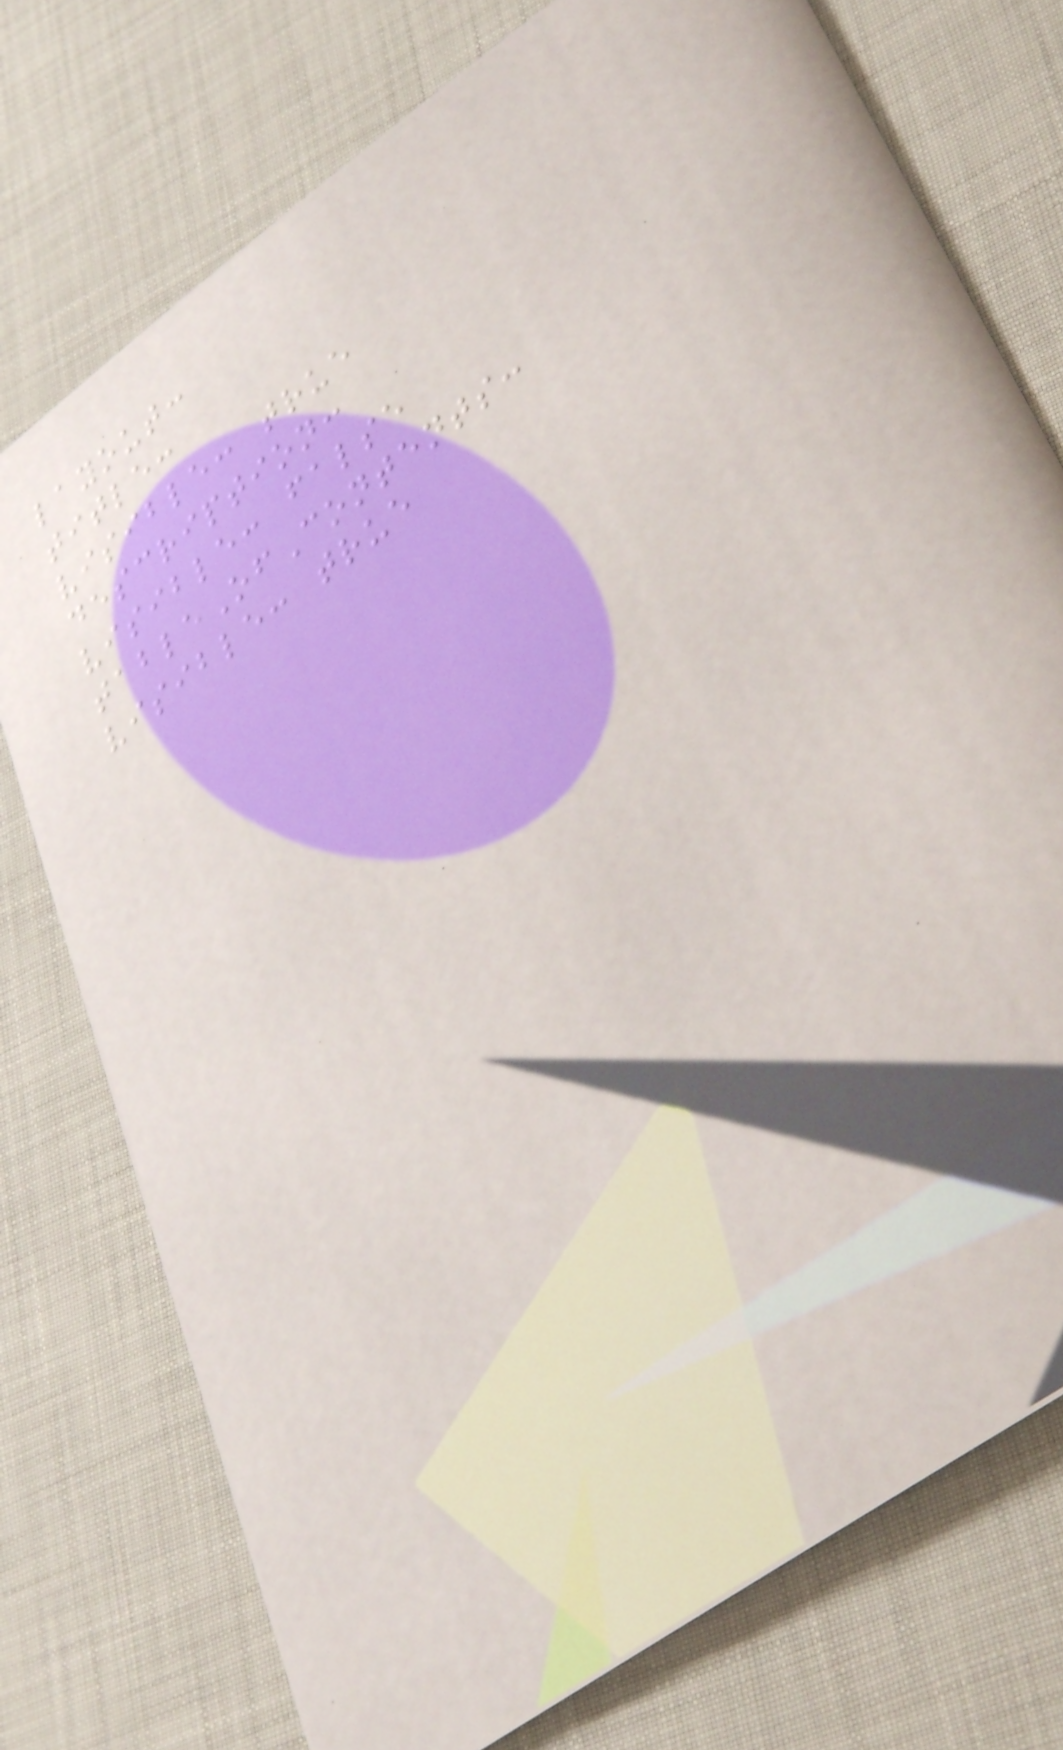layout:
title:
visible: true
description:
visible: false
tableOfContents:
visible: true
